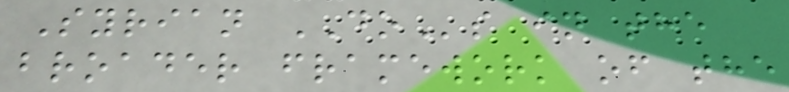Syrian DOs in the
broader framework of the
